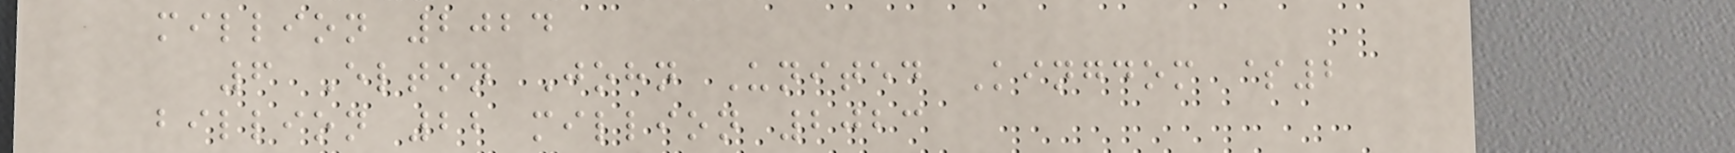million 2024
6 Elton John United Kingdom $2
billion 22 million 2023
